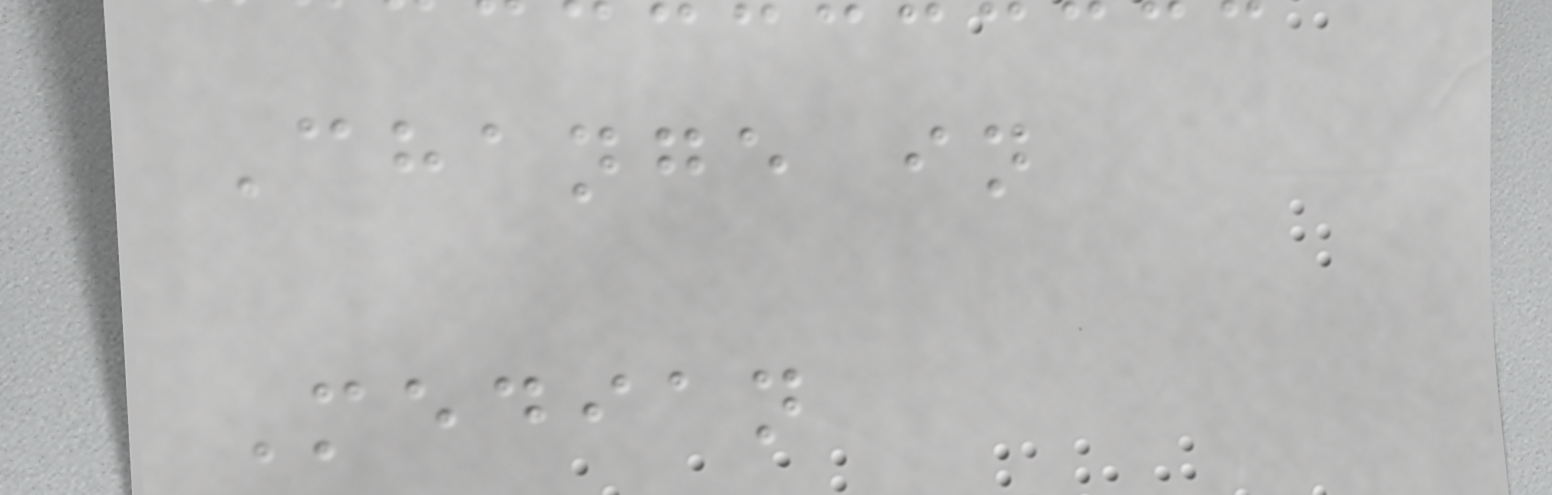Change in
Median
